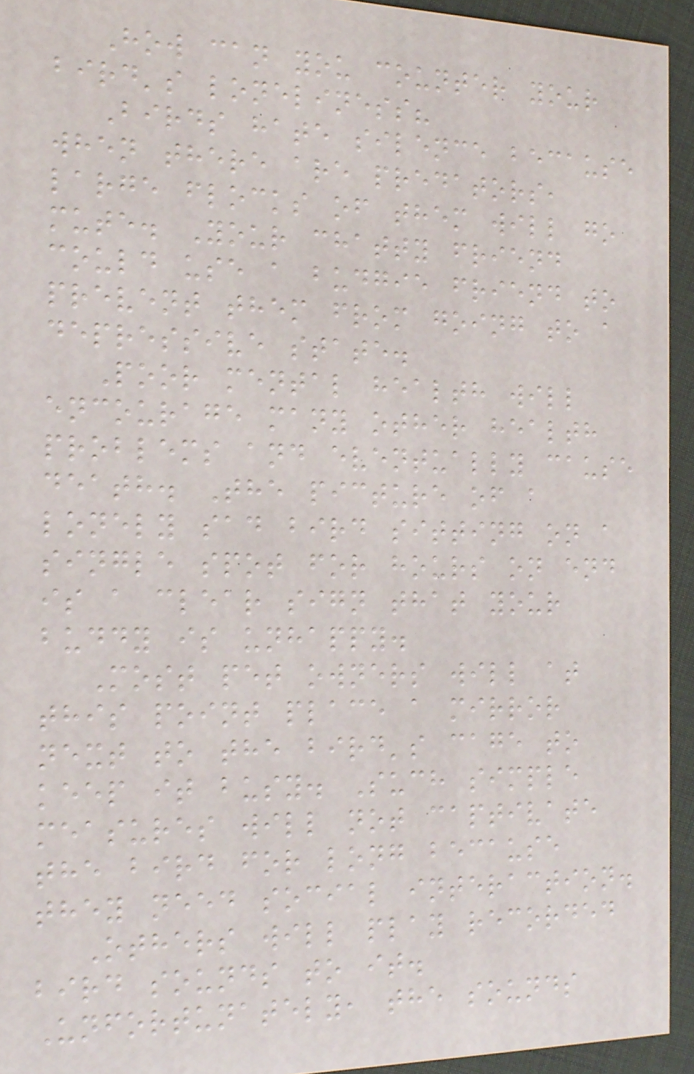How can you counter your
bird's loneliness?
Birds hate silence because
when there are predators,
large flocks of them will go
mute. Your chatty friend
could use a budgie friend to
prevent them from going to a
depressive state.
Poor mental health will
encourage many other health
problems and eventually cause
death. The picture of a
lonely sad bird sitting on a
single spot for hours on end
is a clear sign that your
buddy is unhappy.
Most pet owners will at
this point place a mirror
next to the bird's cage to
keep it busy. Such simple
measures will not captivate
the bird for long because
they need social interaction.
Others will play recorded
bird sounds to it.
Unfortunately, the sounds
